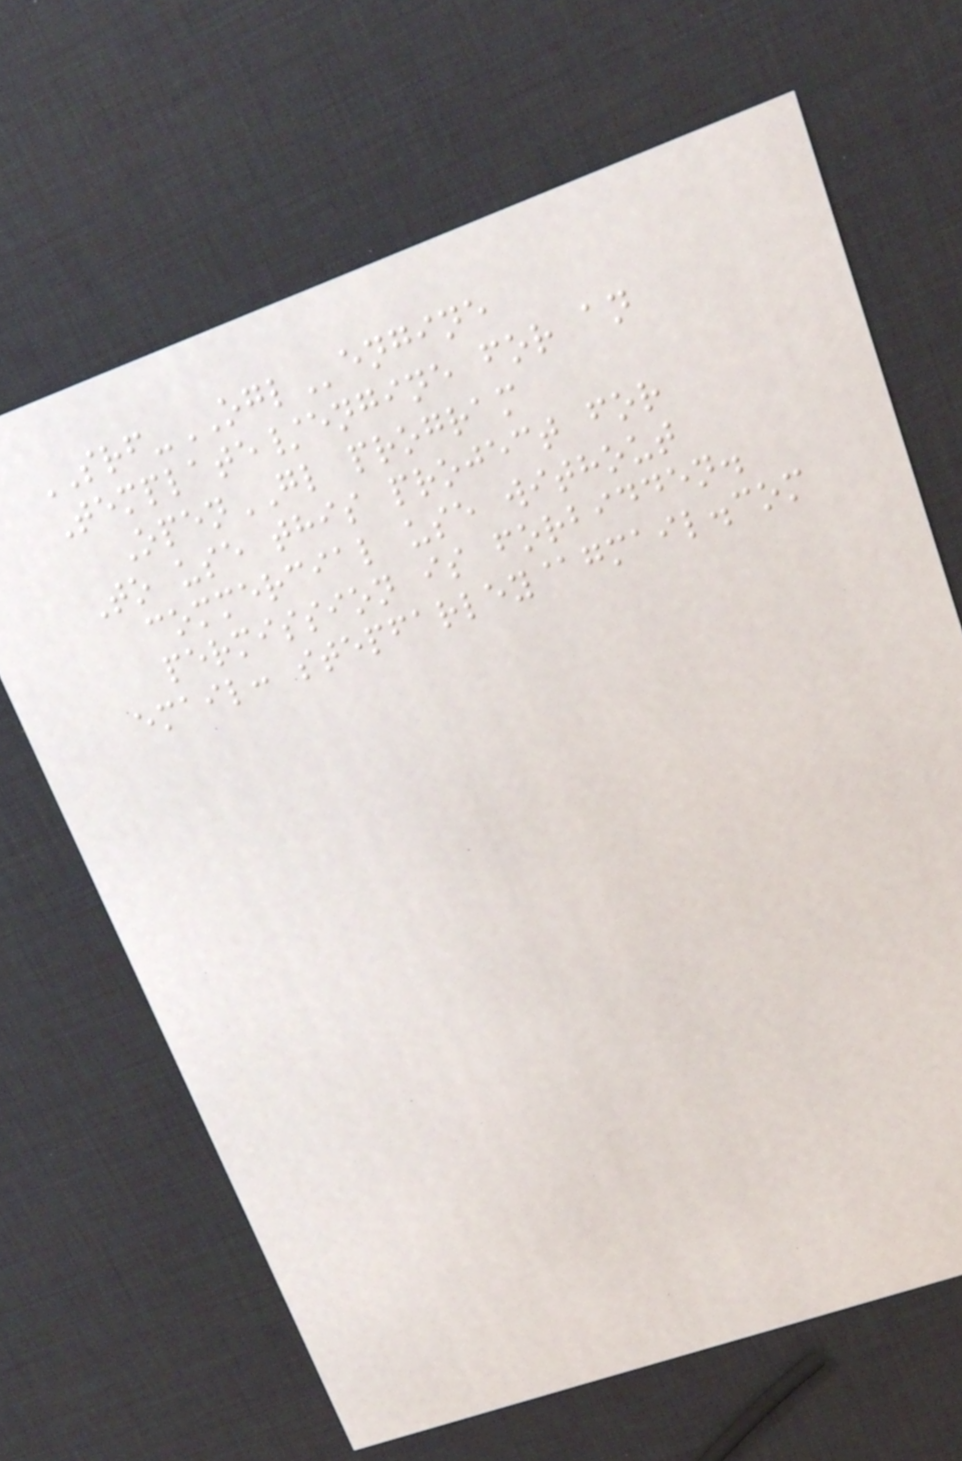SRF-OGLengine
Template/engine for an
OpenGL program
To use this project for
commercial use without
permission is forbidden.
email: stepfarley@gmail.com
